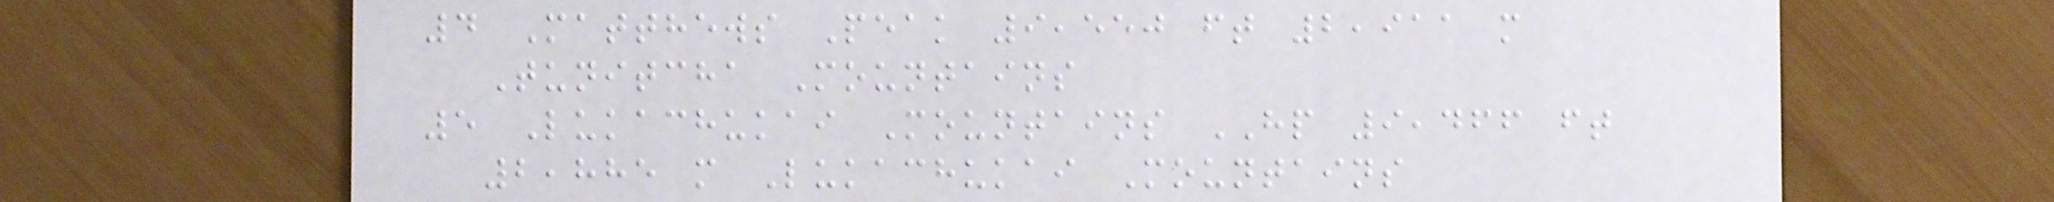4 Matthews Peak 9,550 ft 2,911 m
Tunitcha Mountains
5 Lukachukai Mountains HP 9,466 ft
2,885 m Lukachukai Mountains
